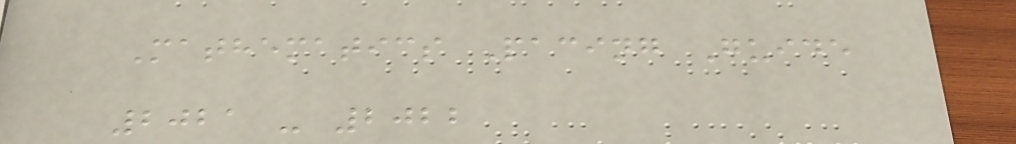Mathematics Pacing Guide
2021 - 2022
